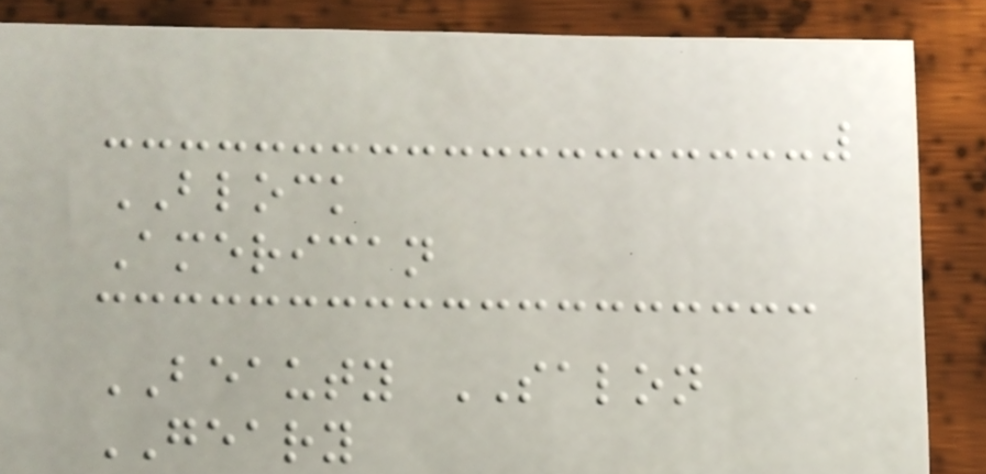BLOCK
American
BEAUTY SALON
GEARY
